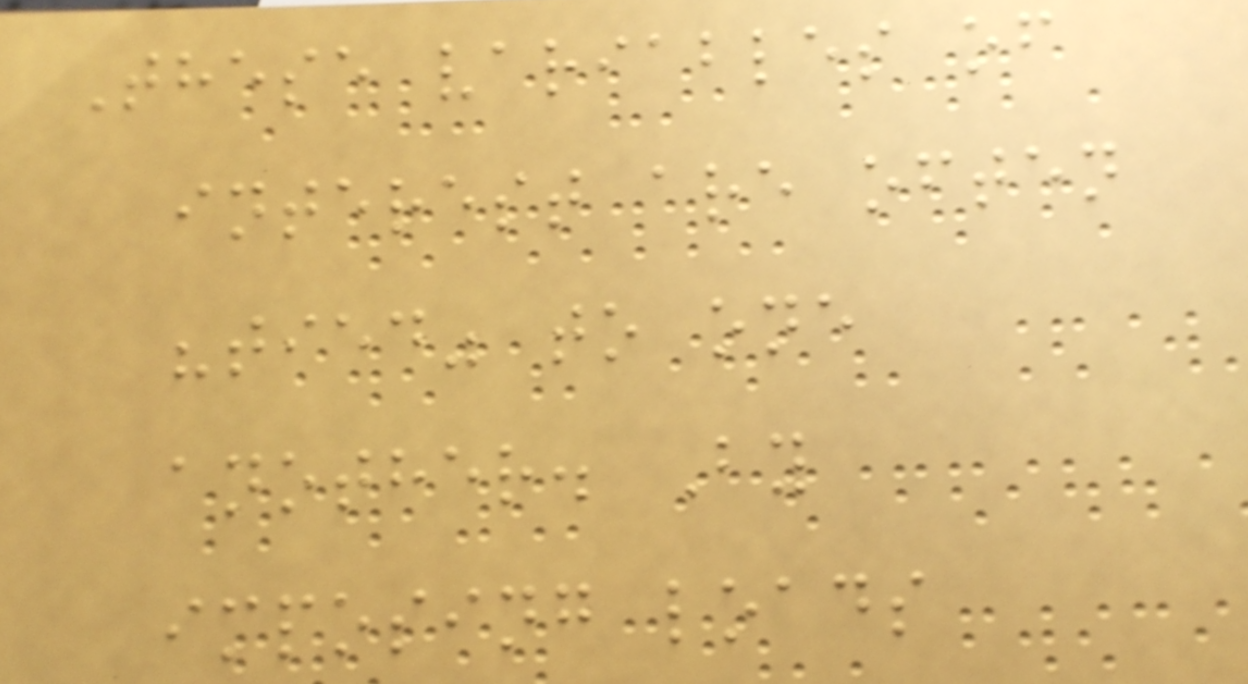These variables of
interest are often
"tied" to one
another. By
imposing loads
